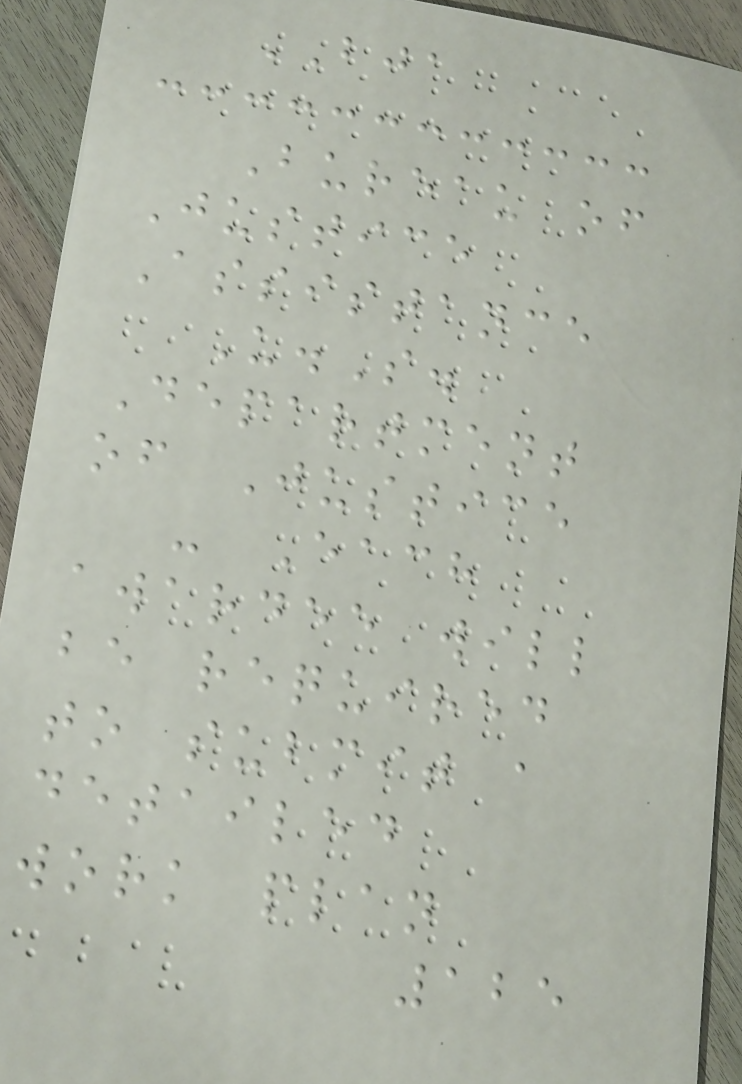BJA
Bureau of
Justice
Assistance
U.S.
Department
of Justice
- Each
awardee will
be required
to submit a
detailed
work plan
125
